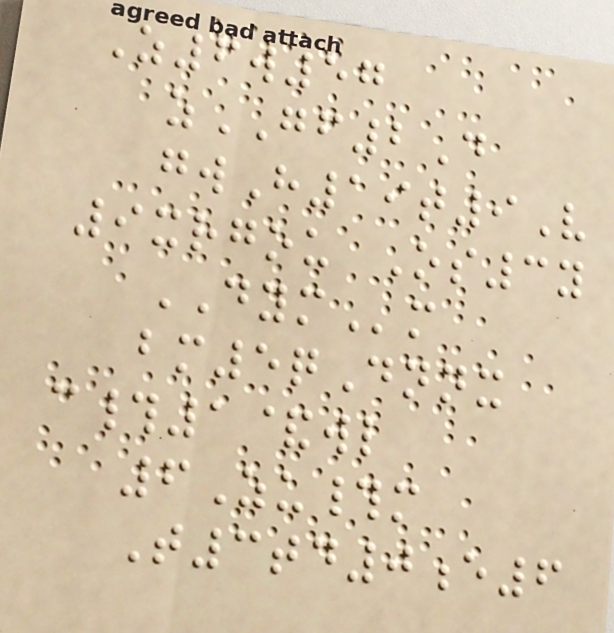Z6w57
zGF2D
gwH19t9V
9xrgou Os3y
DYMm
bm5qDnnx
c#1&wl
6Zu#m
T3td0e6
